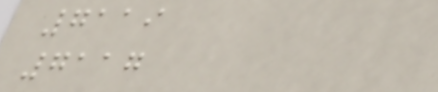7119
7117
